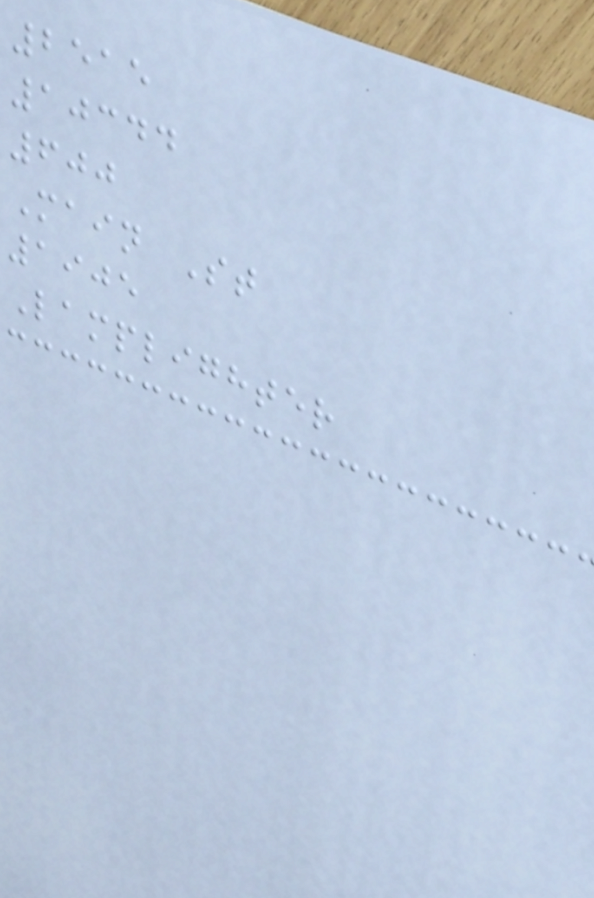2515
10344
600
Main St
1905
Lamplighter
